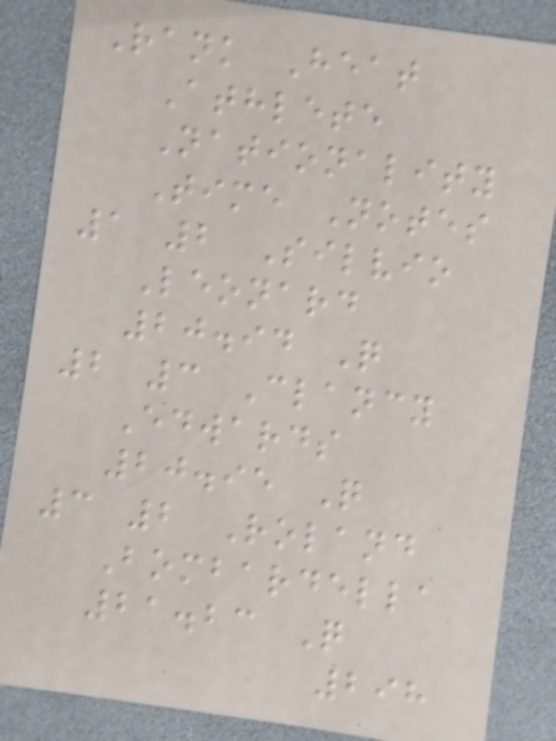Rank Heat
Athlete
Nationality
Time Notes
1 2 Silvio
Leonard
20.94 Q
2 3 Clancy
Edwards
20.95 Q
3 2 Roland
Bombardella
21.23 Q
298
